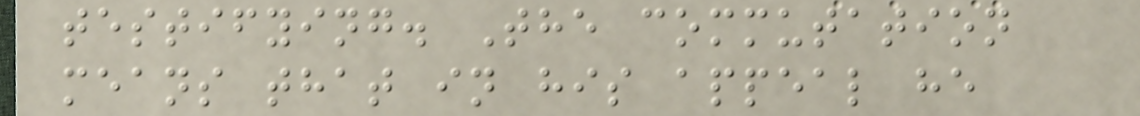testifying. The commutation
means that in his appeal he
